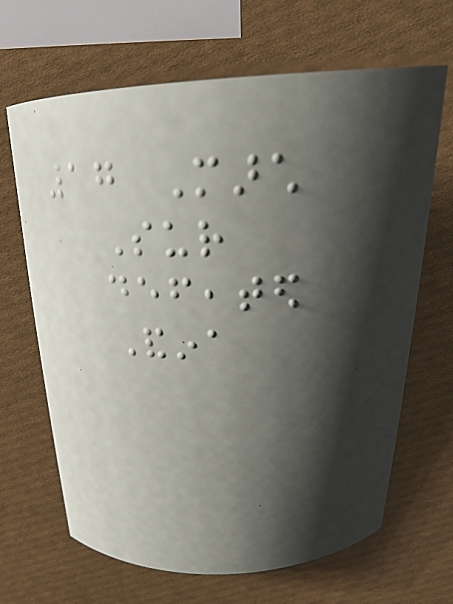17 March
Sur
defeated
Andina
